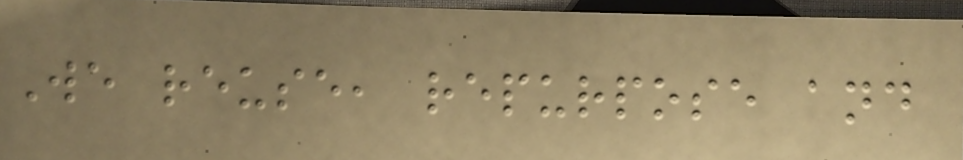We reuse, repurpose and
